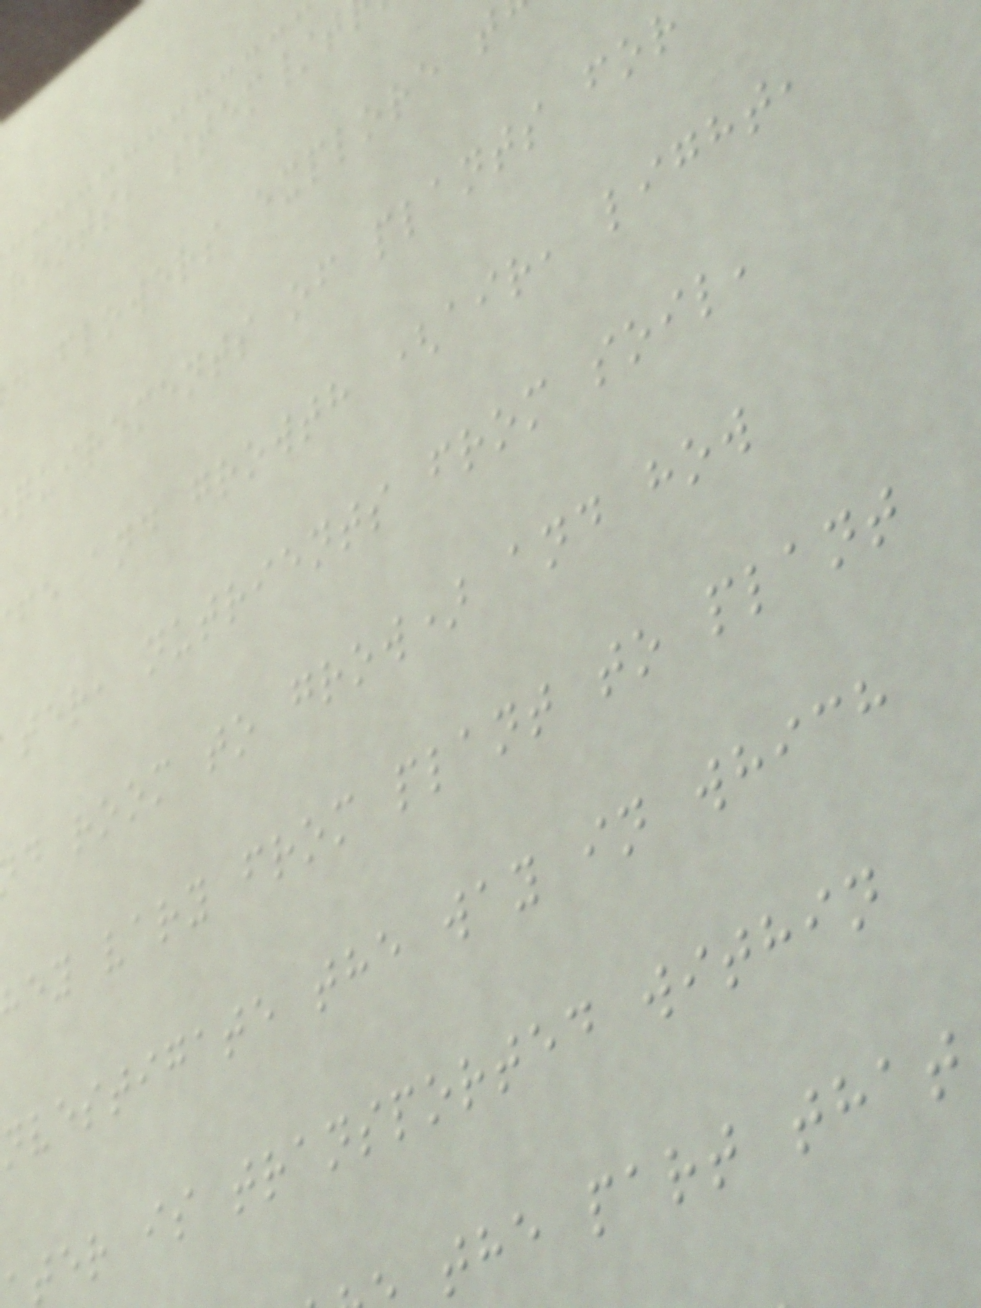roots, stem/t
d flowers explore t
quirements of plants for
fe and growth (air, light,
ter, nutrients from soil,
d room to grow) and how
ey vary from plant to plant
nvestigate the way in which
ter is transported within
the part that
